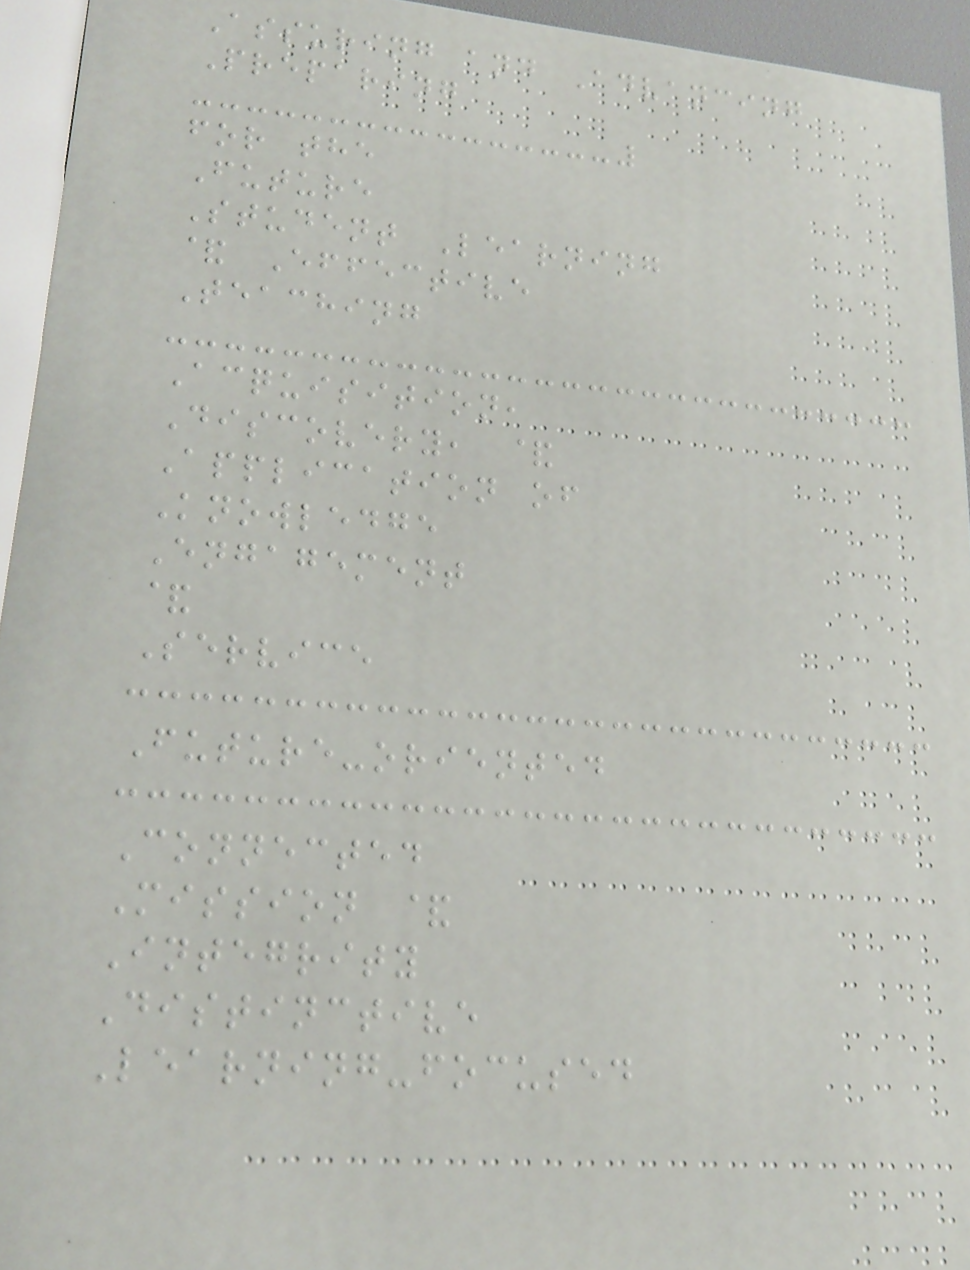Assuring and Advancing
Preparing
for the
Future
Student Learning
& Effective
Teaching
Acquisition,
Discovery, &
Application of
Knowledge
Engagement
&
Service
Future-oriented
Connected
Mission &
Integrity
Distinctive
Learning-focused
